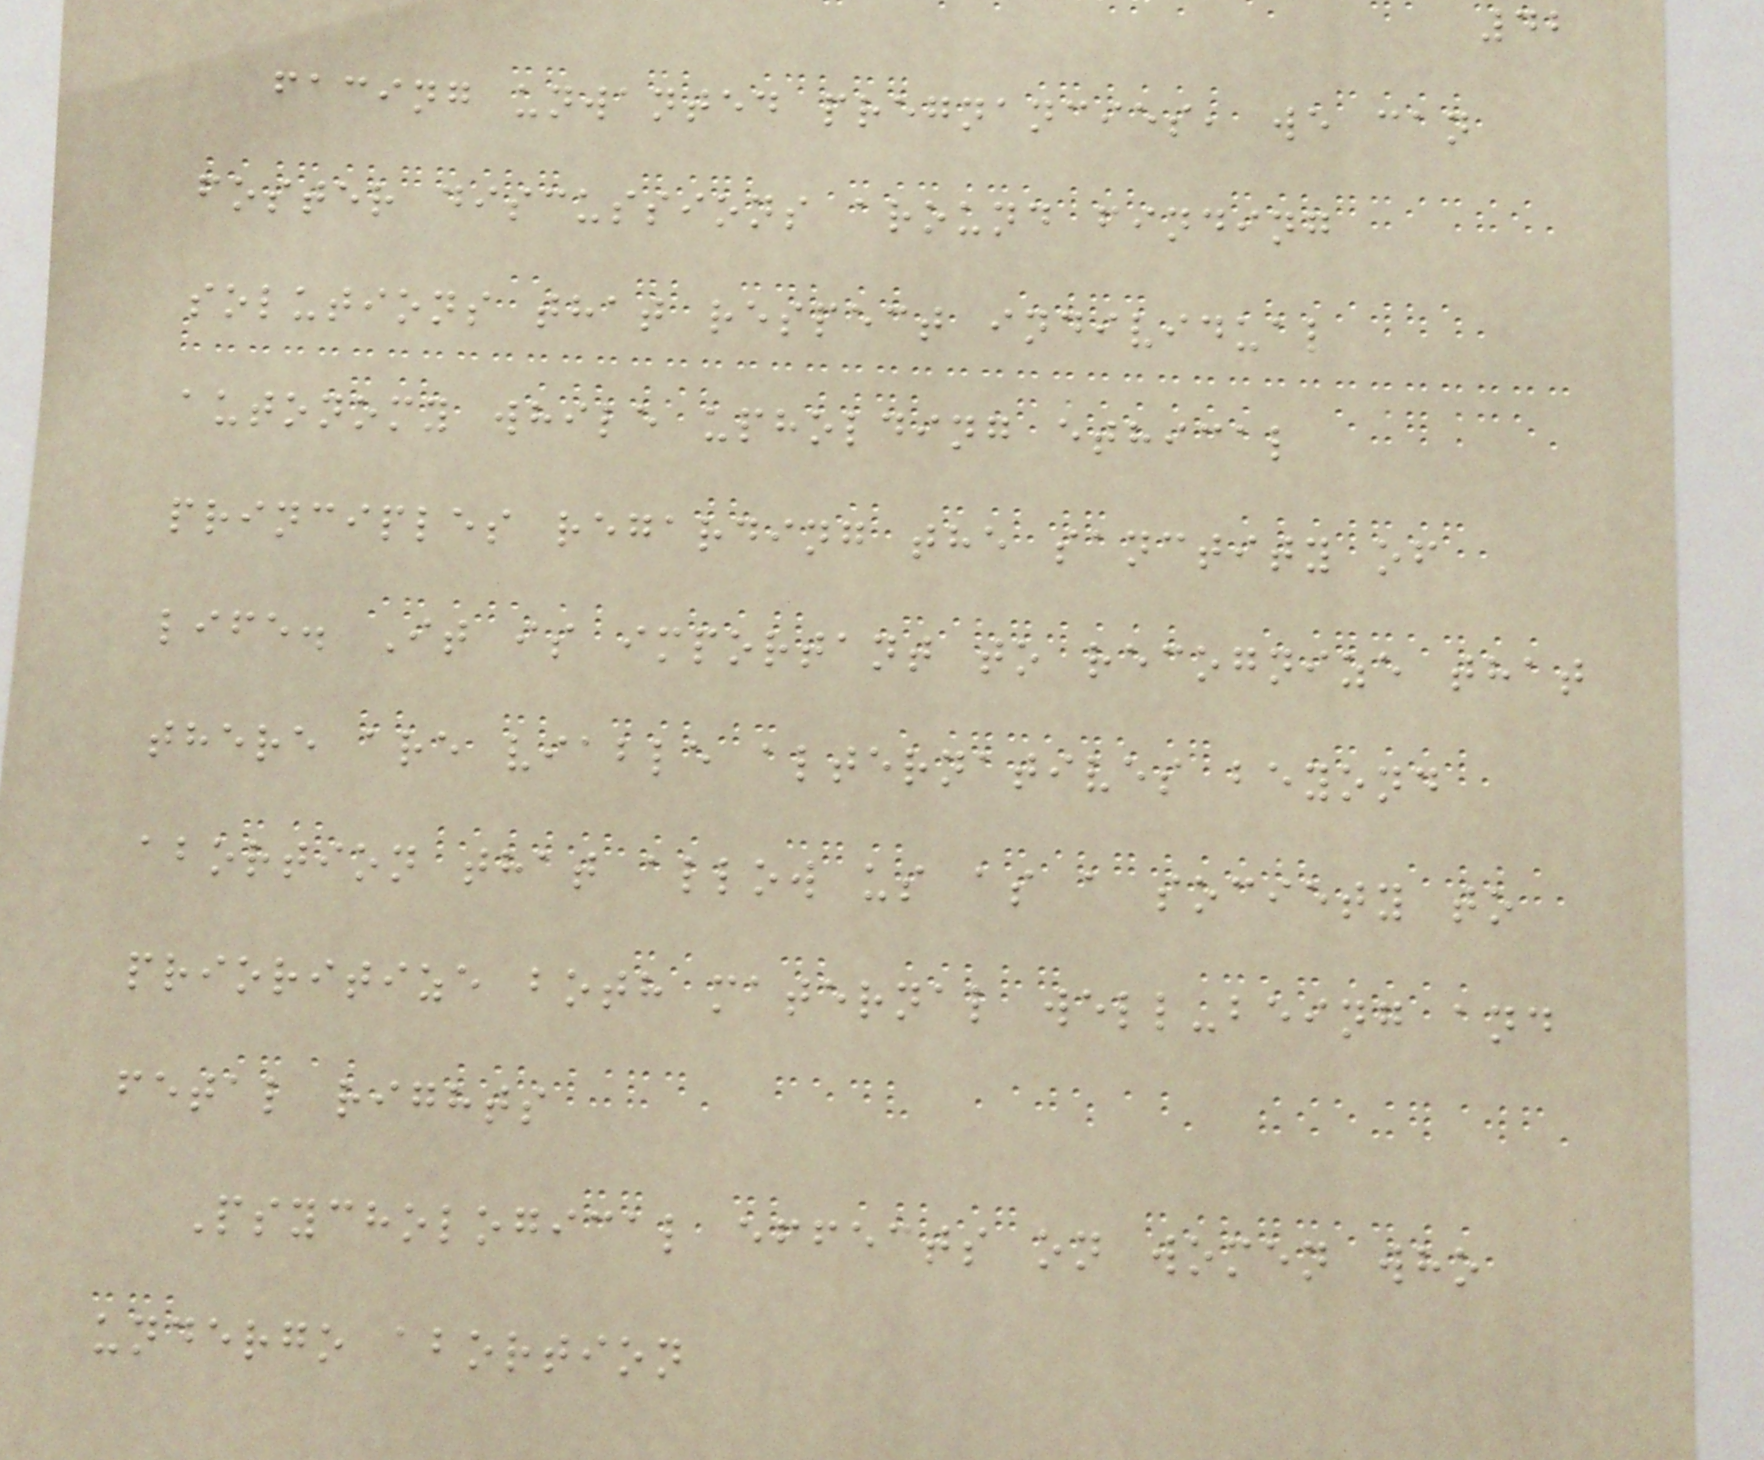42
facing unwanted pregnancies, we can
foster discussions around finding
solutions that respect individual
autonomy while upholding ethical
principles regarding the sanctity of
life. It is important to recognize that
there are viable alternatives beyond
abortion that allow us as a society to
prioritize both maternal well-being and
fetal rights
Psychological effects on women who
undergo abortion
